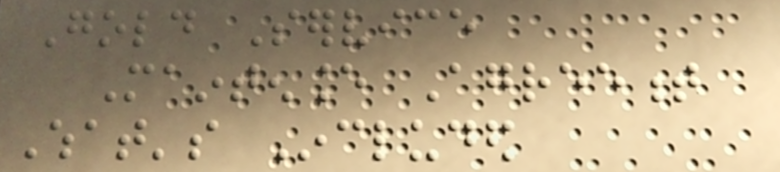Gold Service
Maintenance Agreement
What's Included
